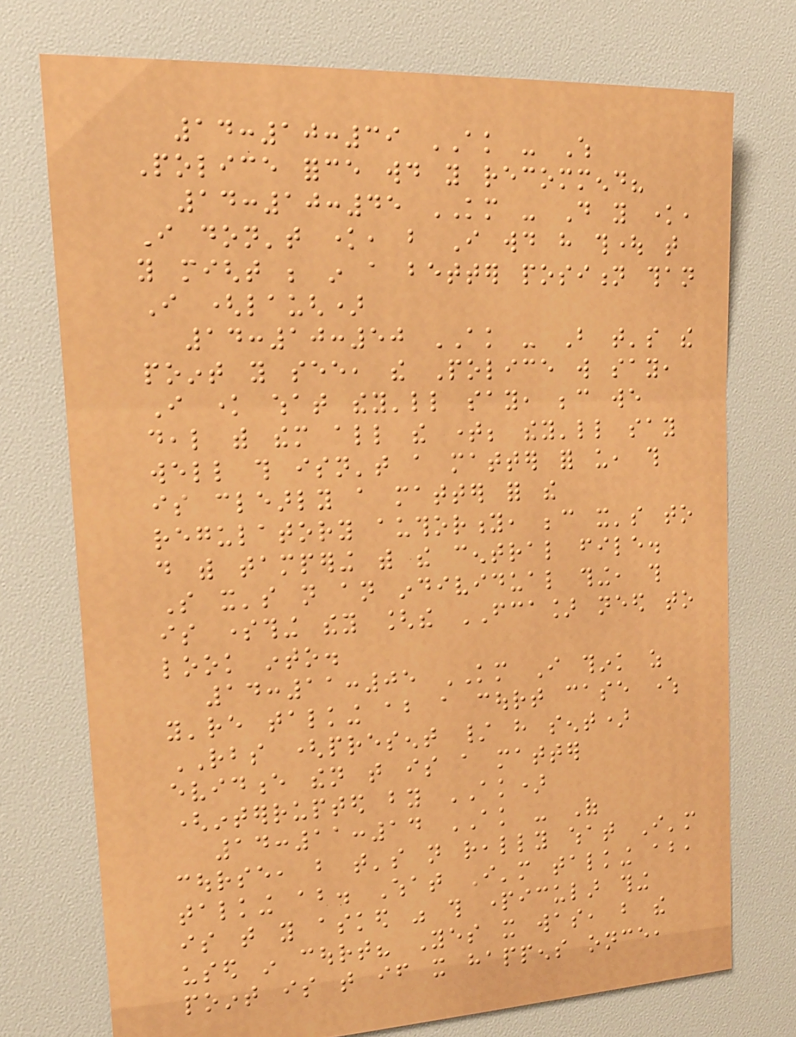14:10:39 AK - Which
Police force would you recommend?
14:10:45 KM - Do you know,
I don't know, but I would have thought that
you might be in a better position than
I (laugh)
14:10:50 AK - But that's the
point you see, the Police will say,
I know what they'll say, because we
deal with them all the time; they'll say
well this isn't a matter for us, this
is clearly a matter for the
regulatory authority, because it's to
do with tampering with the central file.
So it's not an individual thing, this
is something they [the FCA] need to
look into.
14:11:05 KM I think as
you're talking about a court case where
RBS (present / have sent)
evidence then that is a matter
(interrupted by AK)
14:11:14 AK - Of
course, but that's not really what I'm
talking about. What I'm talking about,
is that you asked was this particular thing
used in court? Yes it was, but the
point is that if it happens once,
